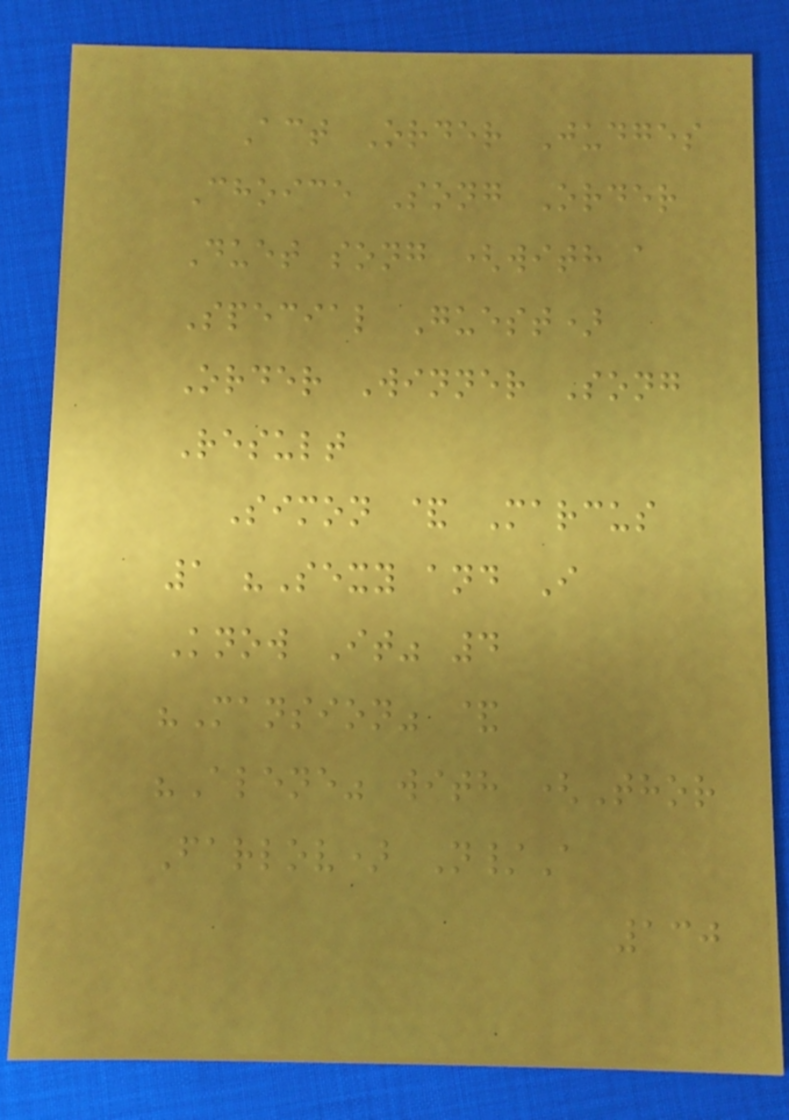Act Order Judges
Choice Song Order
Duet song (with a
Special Guest)
Order Winner Song
Result
Simon & Marcus
1 "Sexy and I
Know It" 4
"Mansion" &
"Alene" with (Thor
Farlov) N/A
130
